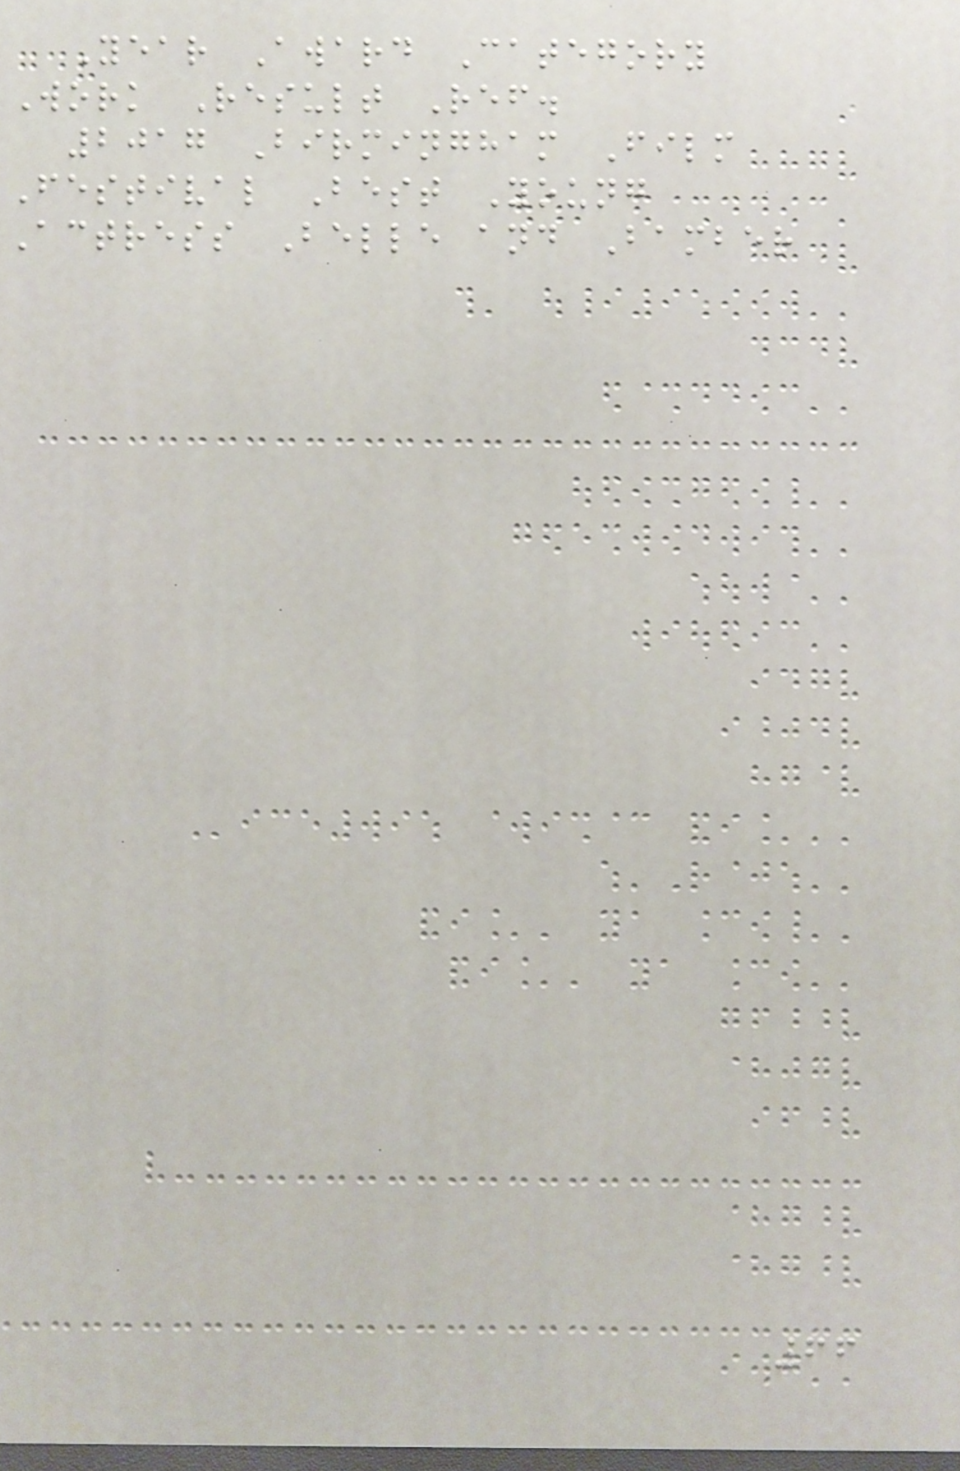Year Award Category
Work Result Ref.
2017 Birmingham Film
Festival Best Young
Actress Belle and Bamber
66
